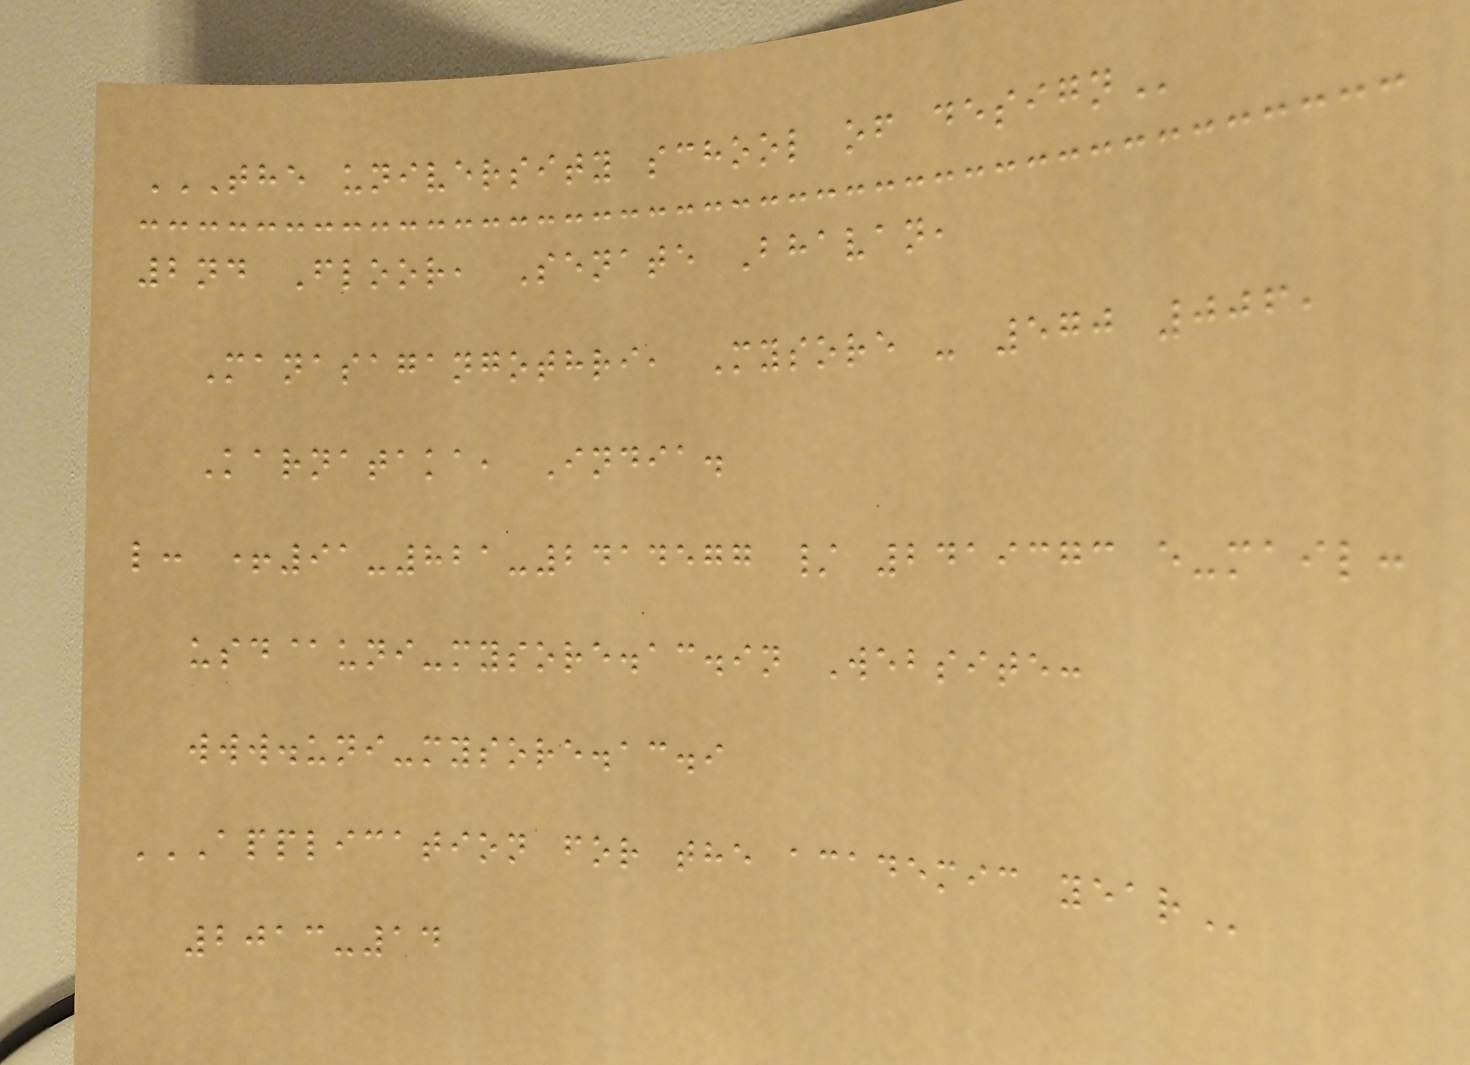THE UNIVERSITY SCHOOL OF DESIGN
2nd Floor, Senate Bhavan,
Manasagangothri, Mysore - 570 006,
Karnataka, India.
l: +91-821-2414577 / 2419373 e-mail:
usd@uni-mysore.ac.in Website:
www.uni-mysore.ac.i
APPLICATION FOR THE ACADEMIC YEAR
2013-14
